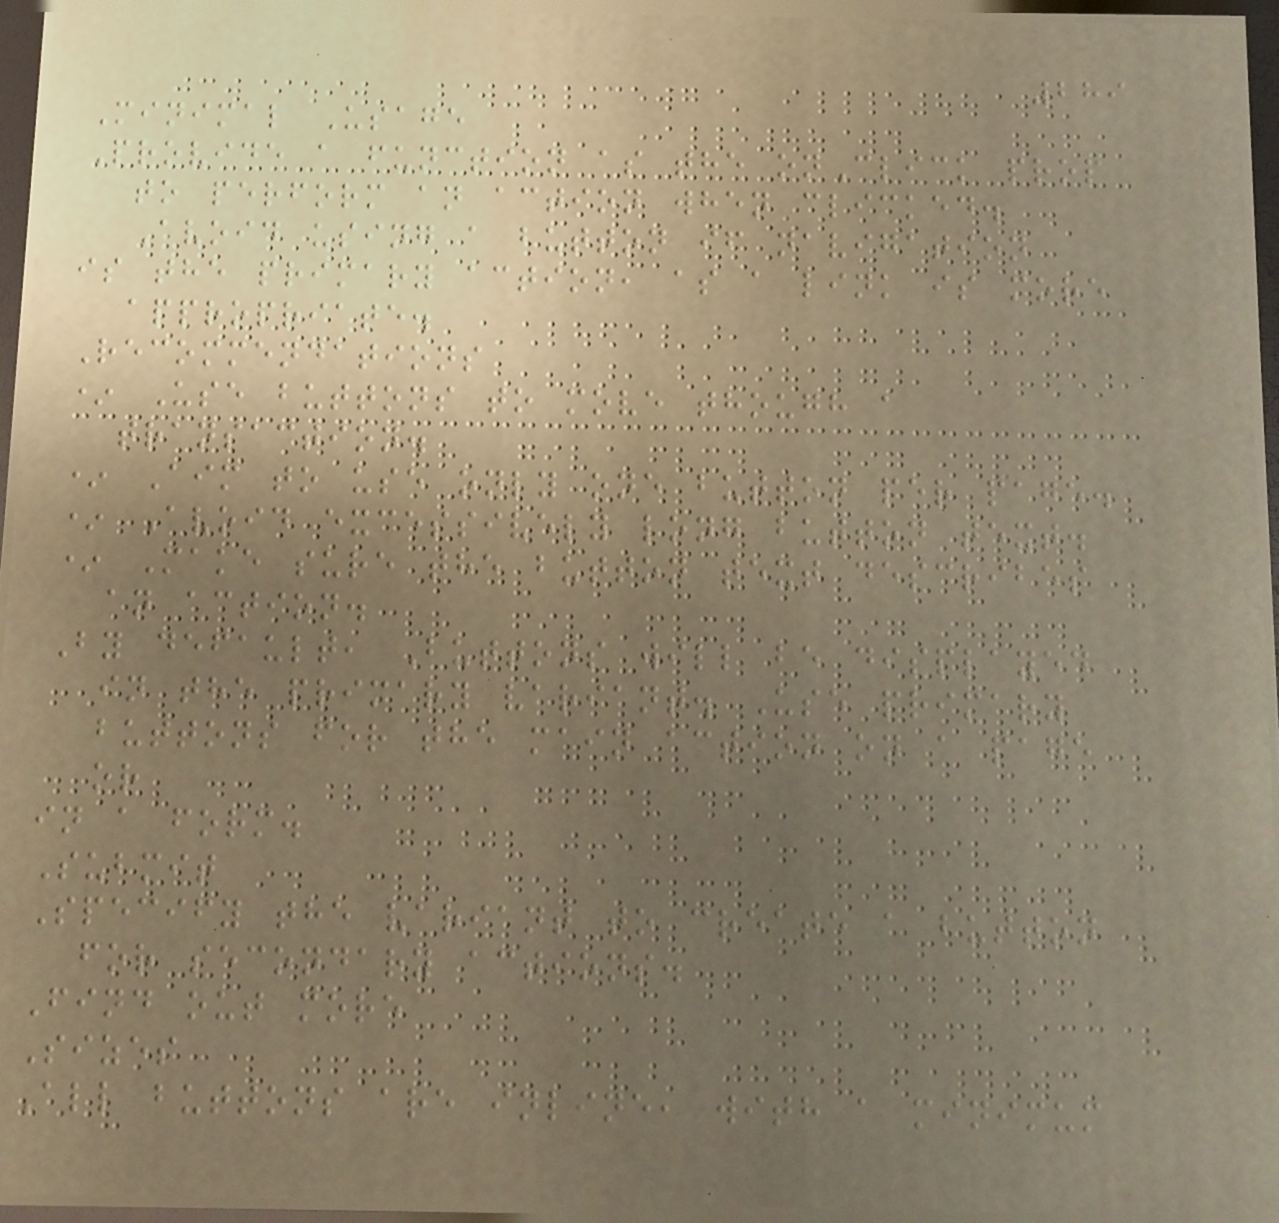289
Minimal Usage
Provide a function as the onClick prop
to perform an action when clicked.
Avoid using a button if navigation
is the primary action, as a link is more
appropriate.
Recommendations
* Use buttons to move though a
transaction.
* Aim to use only one button per page.
* Avoid excessively long button text.
* Make sure the button text describes
an action.
By default, Buttons will be displayed
in the primary variant. Use primary
buttons for the main action on a page
or
in a form.
Submit
Specify the variant to create a button
for secondary actions.
Find out more
Sizes
All buttons are inline, with a minimum
